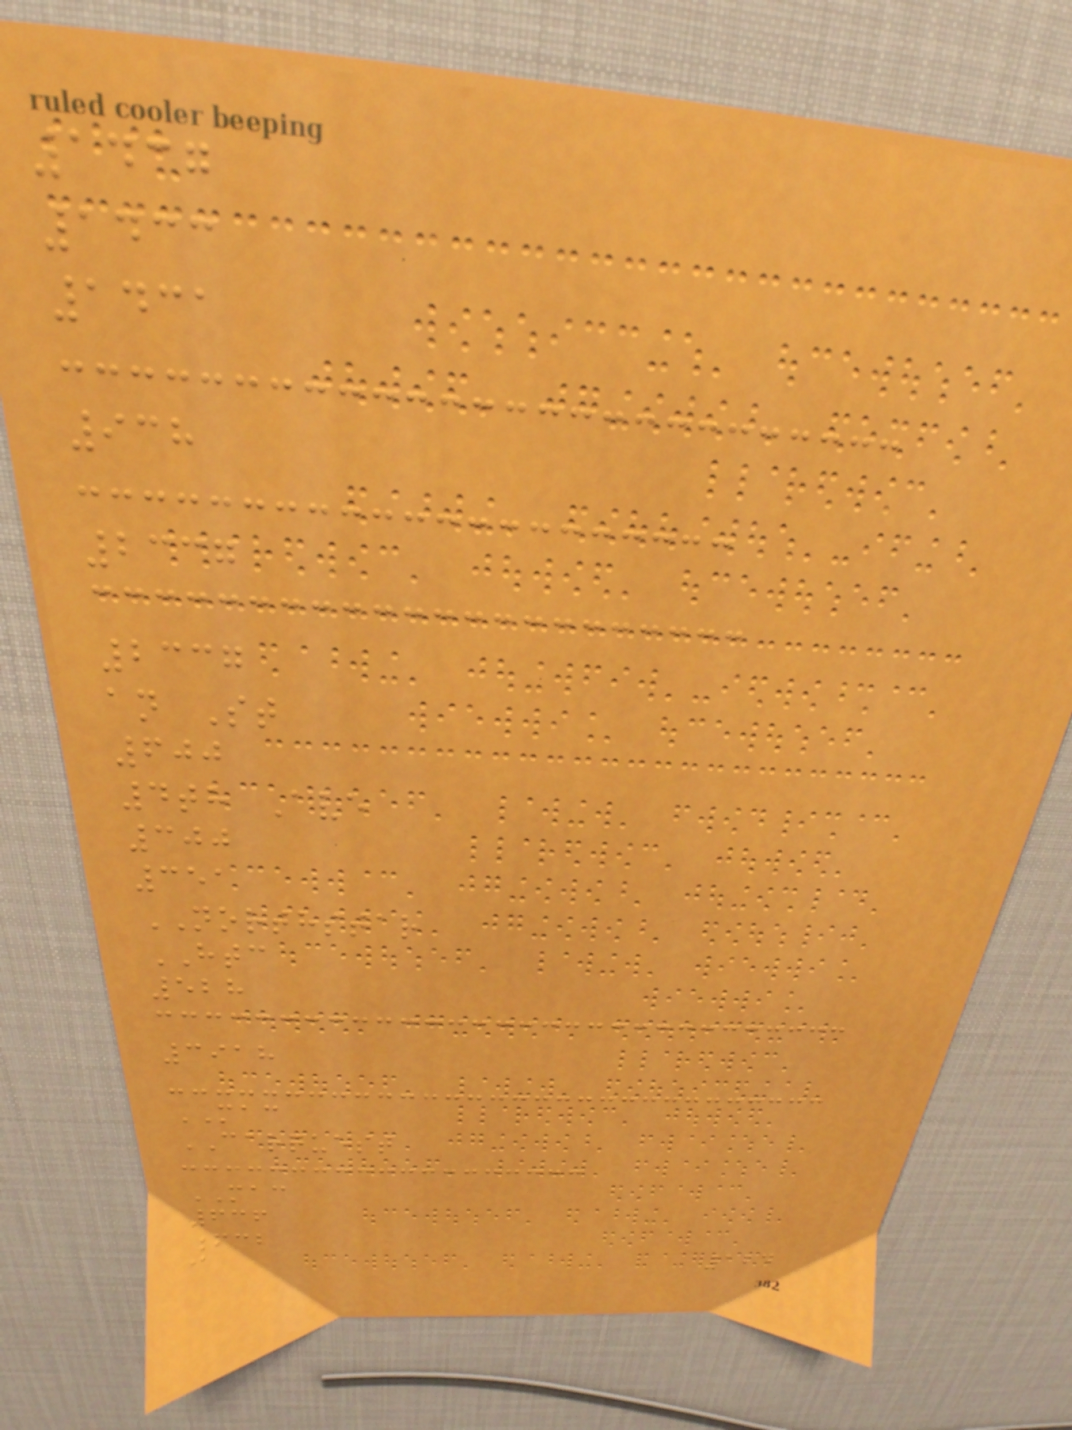1437
1433
1431
938
2337
2337
an St
600
4th Ave
300
351
NORTHSTAR
HTC
528
3918
MAC
CARQUEST
MAC
636
632
124
